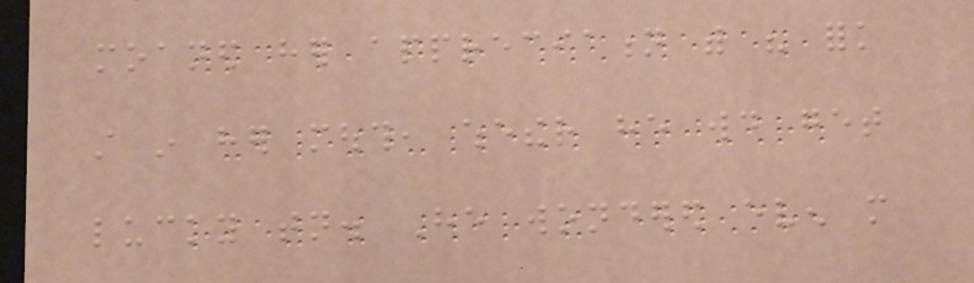moaned her appreciation with his fork
still in her mouth, whether he would get
lucky tonight. He wondered even more
